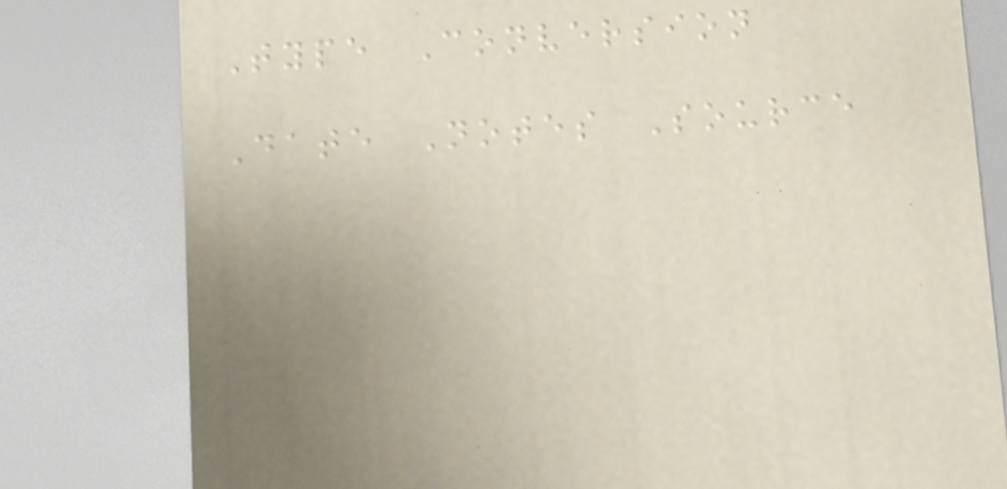Type Conversion
Date Notes Source
